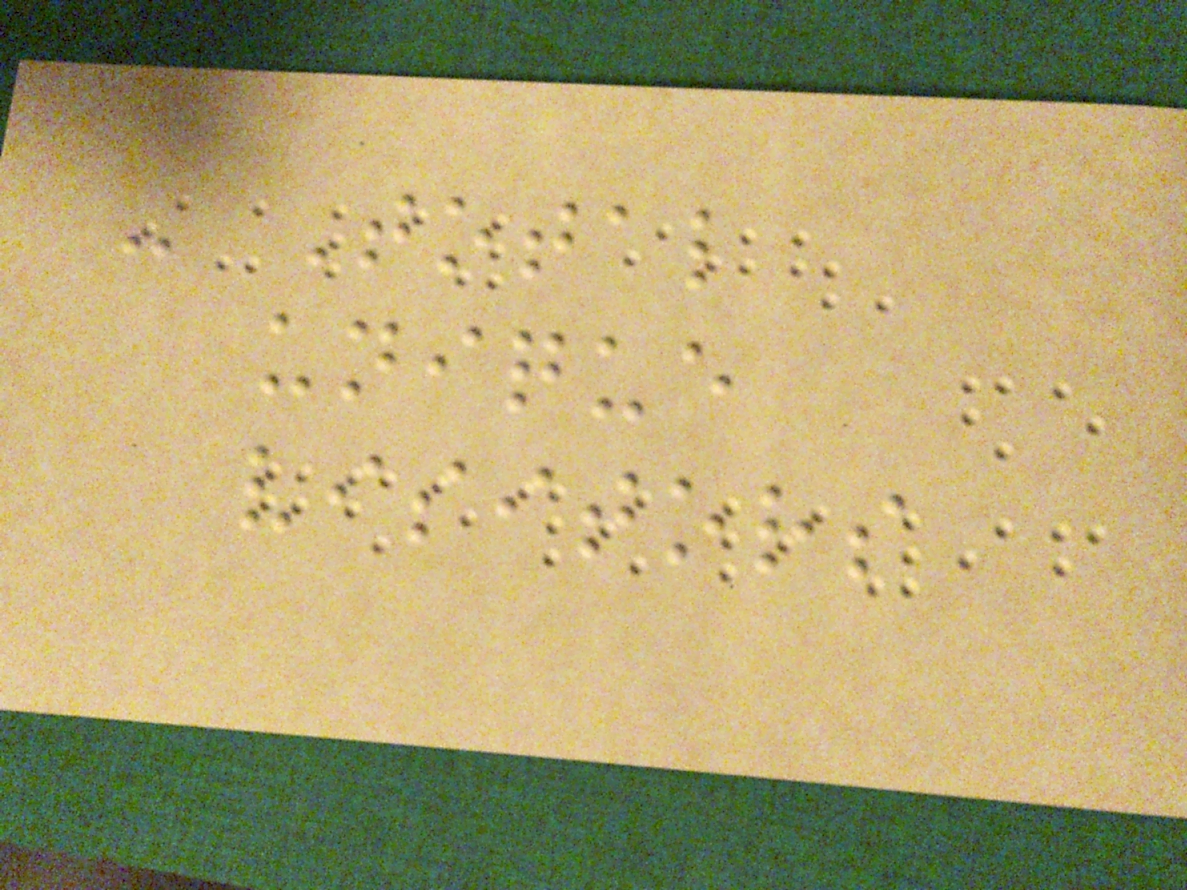- Total
unique
visitors
